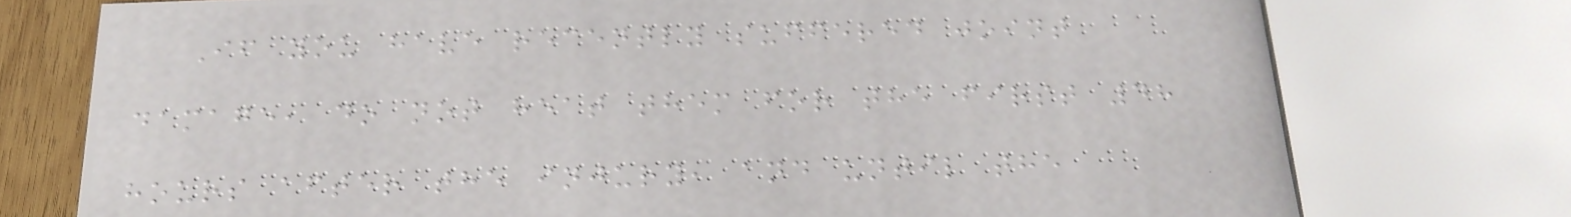If you have recently suffered joint
damage, do not heat them for the first 48
hours after the injury, and until the
